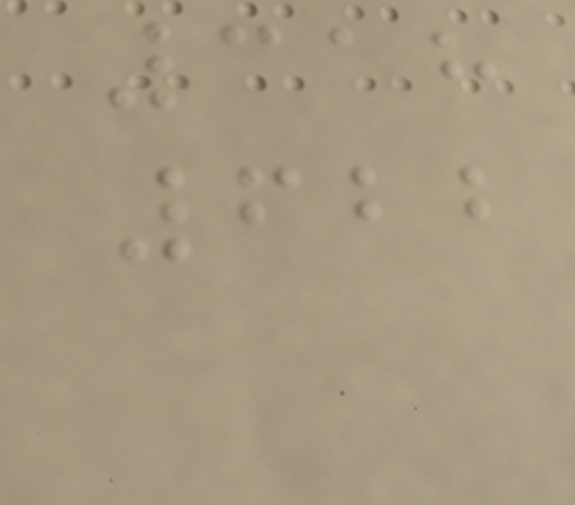318
622
